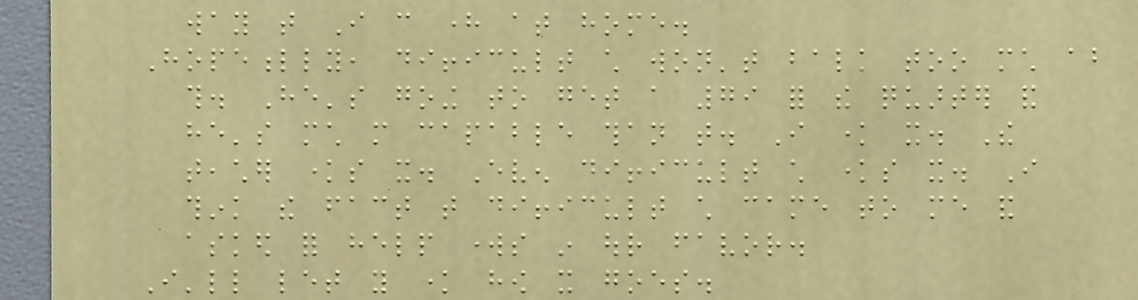way that I can here at home.
Hopefully, difficult child won't balk too much about
this. He's going to get a 79 for the quarter and
he's much more capable than that. I know it. The
teacher knows it. Even difficult child knows it. I
think the fact that difficult child came to me and
asked for help works in our favor.
I'll let you know how it goes.
